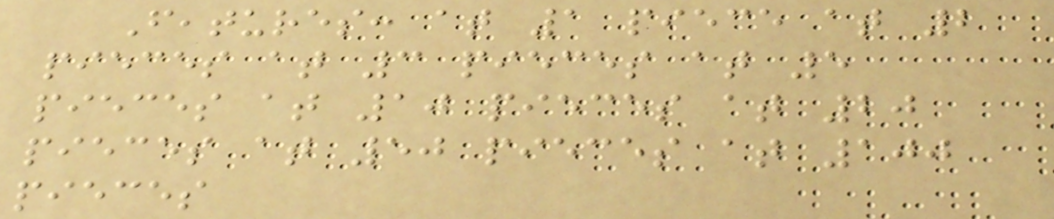Features: at 1 piece at 2
pieces at 3 pieces at 5
pieces at 10 pieces at 20
pieces at 50 pieces at 100
pieces
